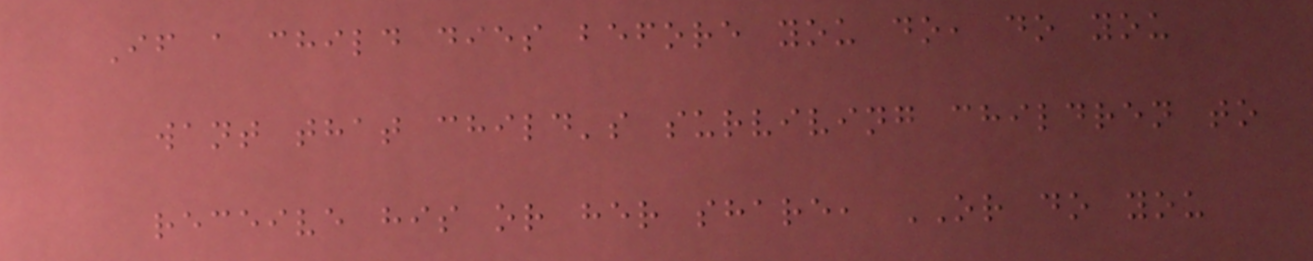If a child dies before you do, do you
want that child's surviving children to
receive his or her share, OR do you
